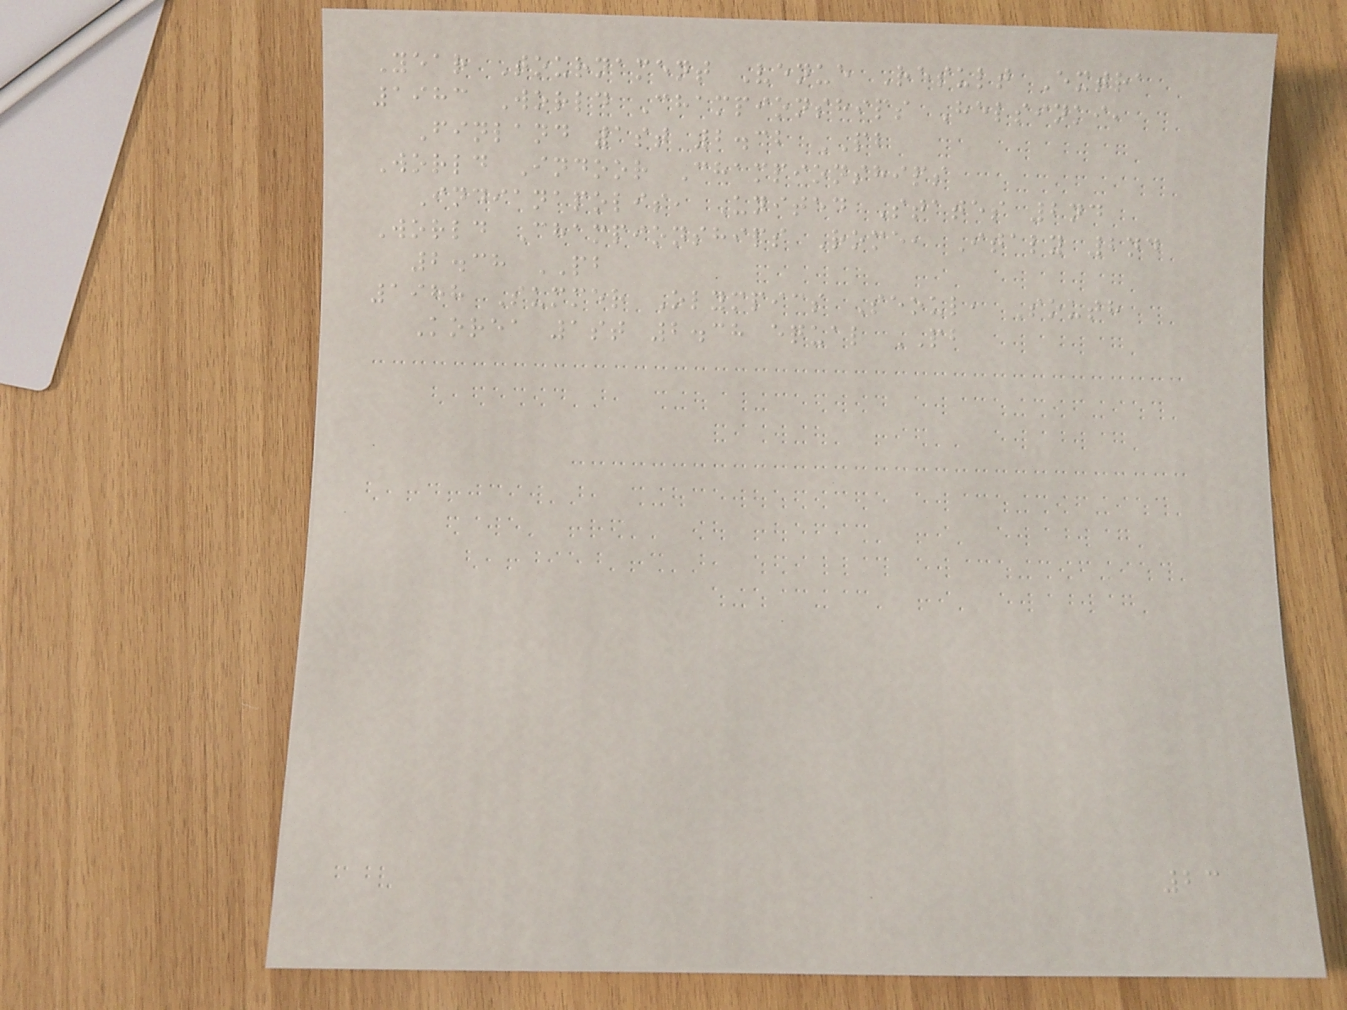Year Tournament Venue Result Extra
1983 World Championships Helsinki,
Finland 1st 2.32 PB
World Indoor Championships
Indianapolis, United States 2nd
World Championships Rome, Italy 2nd
2.38 PB
1988 Summer Olympics Seoul, South
Korea 1st 2.38 equal PB
23
